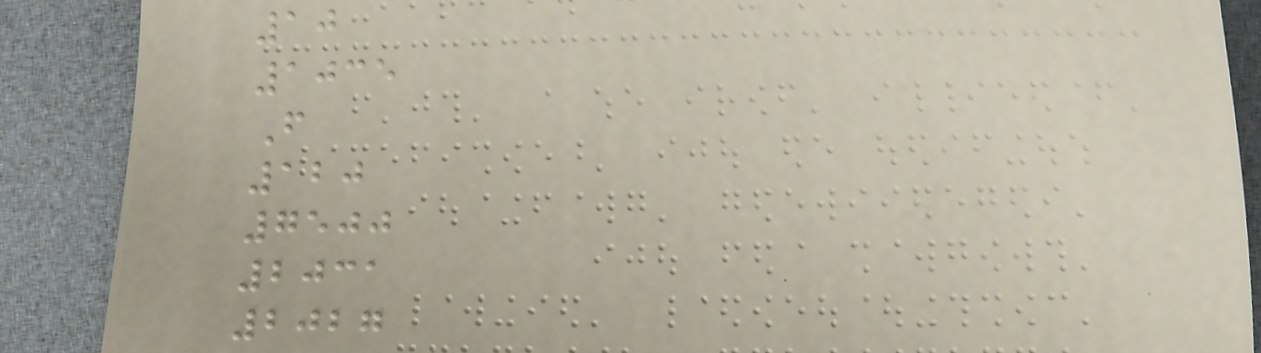10
1035
F
120
7500
2031
2027
